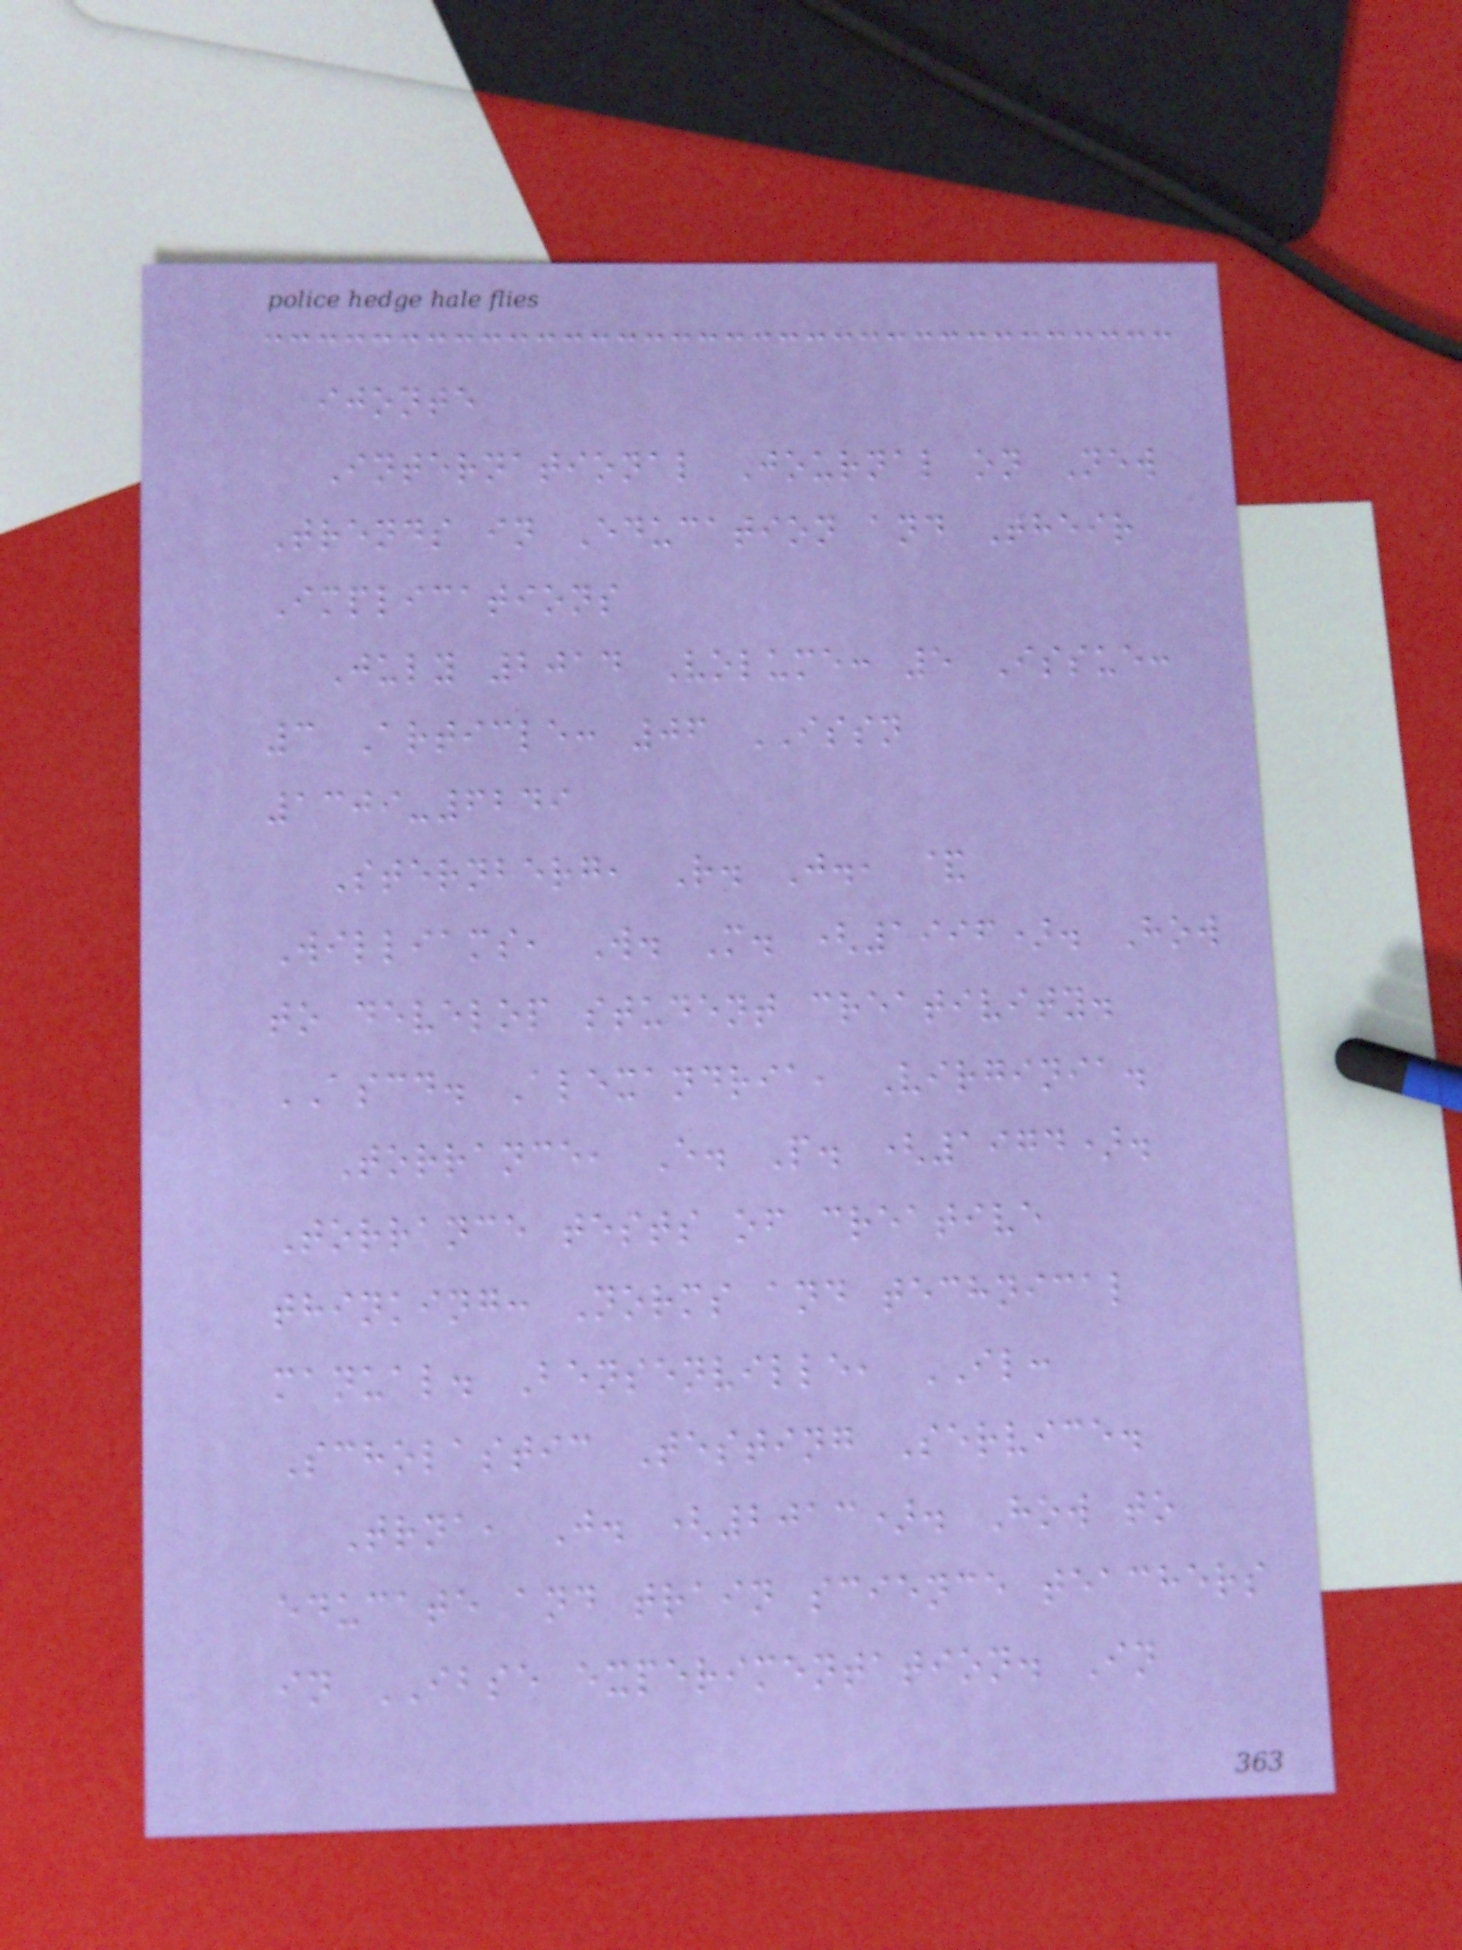ijonte
International Journal on New
Trends in Education and Their
Implications
July 2014 Volume: 5 Issue:
3 Article: 06 ISSN
1309-6249
Sternberg, R. J., &
Williams, W. M. (1996). How
to develop student creativity.
ASCD. Alexandria, Virginia.
Torrance, E. P. (1974).
Torrance tests of creative
thinking: Norms and technical
manual. Bensenville, IL:
Scholastic Testing Service.
Trna, J. (2013). How to
educate and train science teachers
in IBSE experimentation. In
